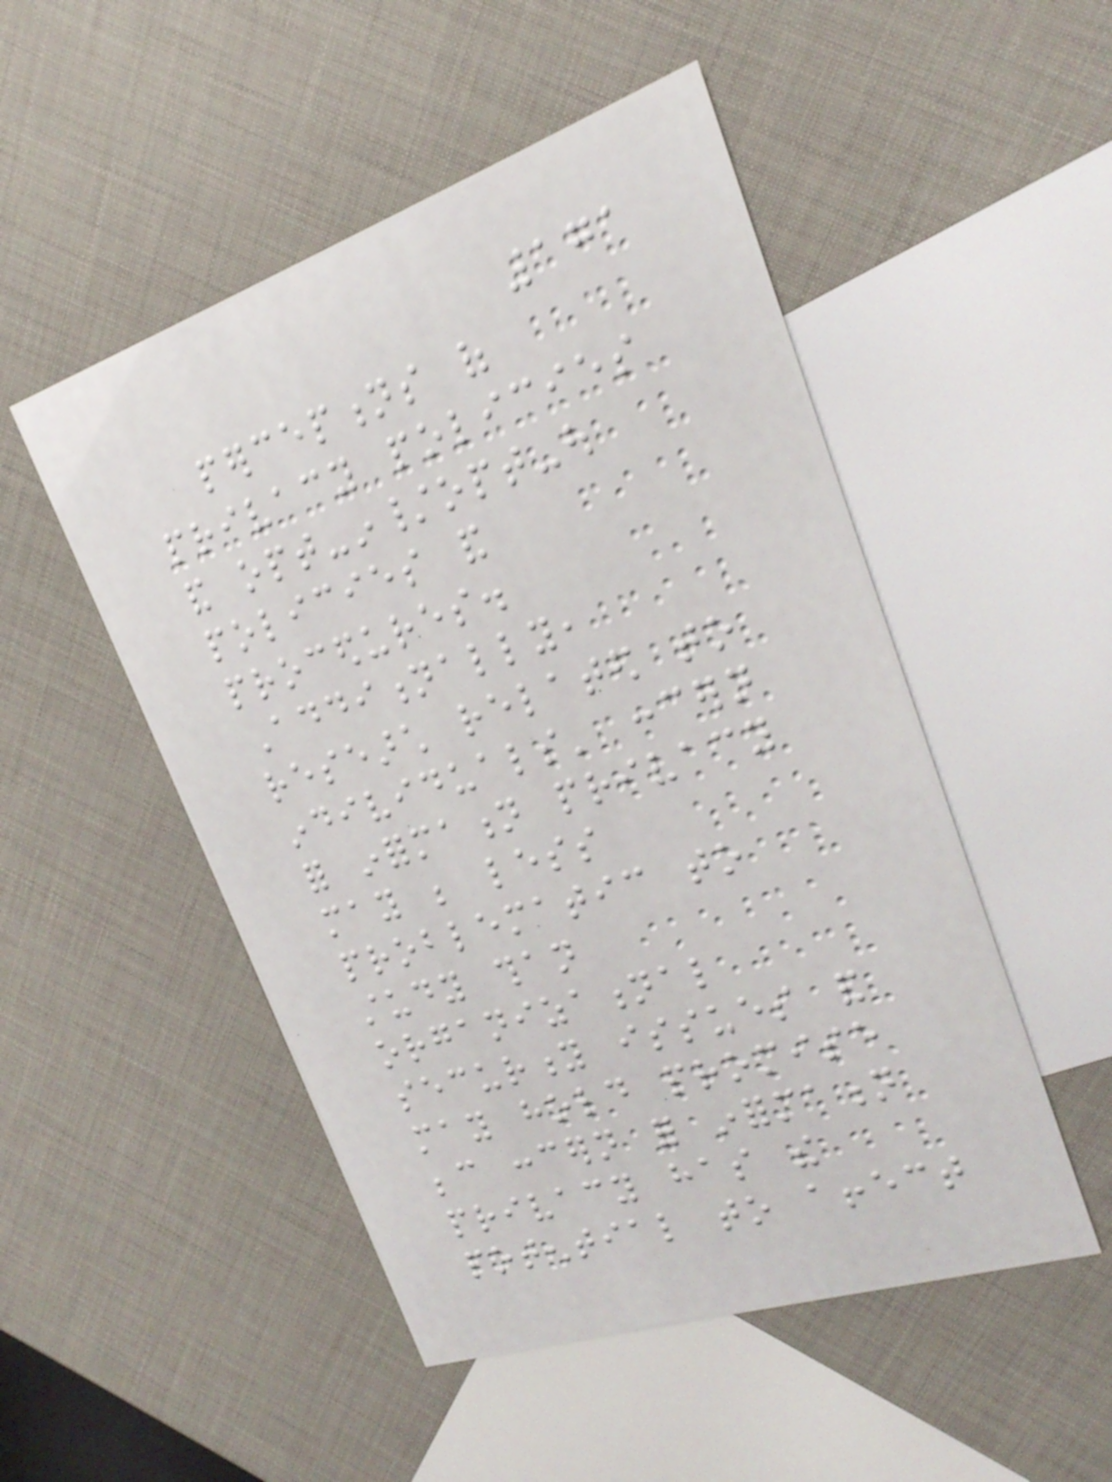171
perceptions of
privacy policies
and opt-in/opt-out
policies and
procedures.
Additionally,
research related to
individuals' concern
for information privacy
may be less
problematic to
study than
organizational
security issues and
may hold promise
because concern for information
privacy has the
potential to affect
